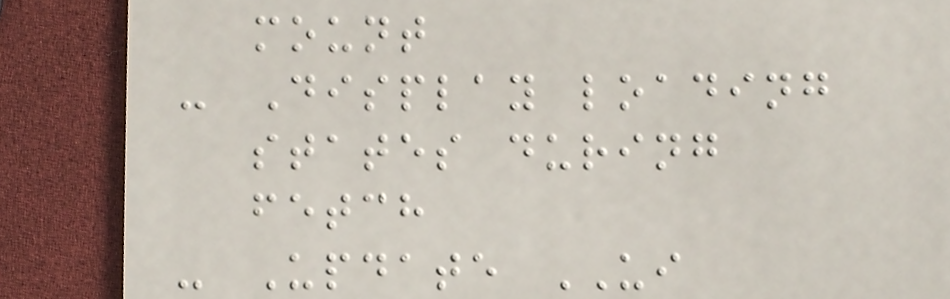mount
- Display loading
states during
fetch
- Update UI
